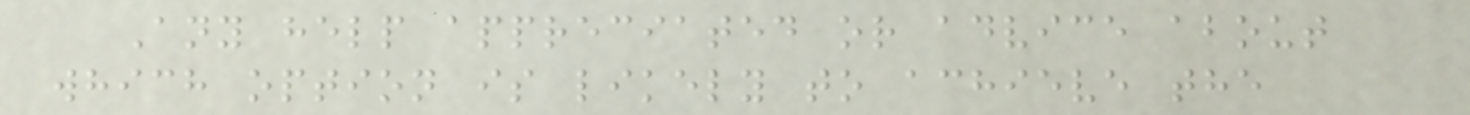Any help appreciated or advice about
which option is likely to achieve the
